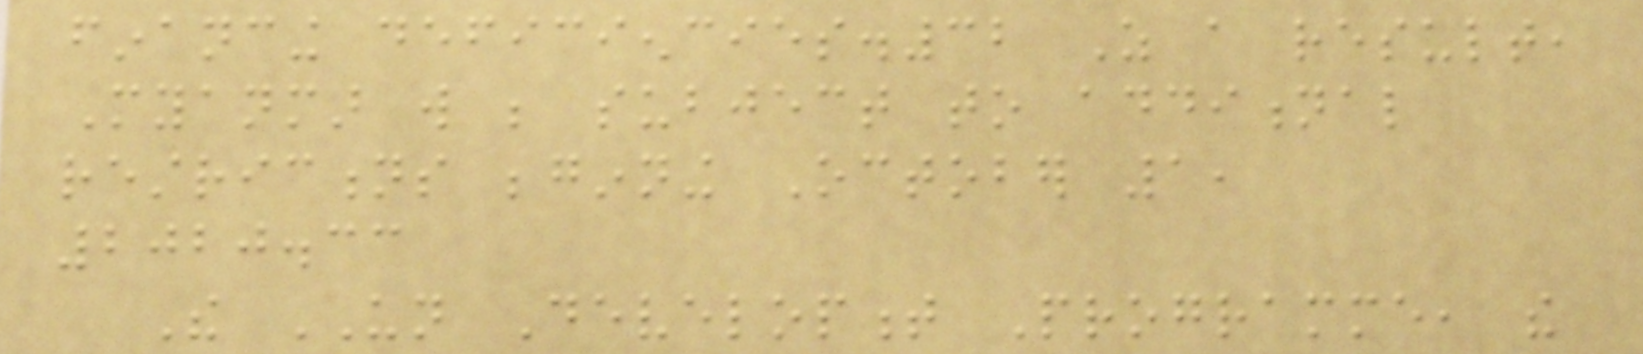financing deficiencies.32 As a result,
Myanmar will be subject to additional
restrictions beginning October 1,
2020.33
The UN Development Programme, the
